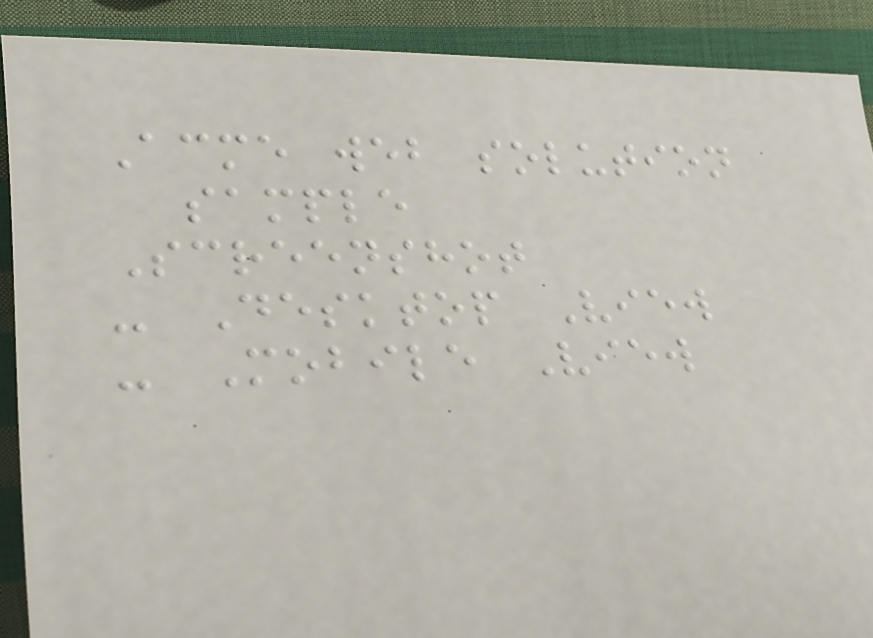Acme web solution
sample
Screenshot
- Desktop View
- Mobile View
